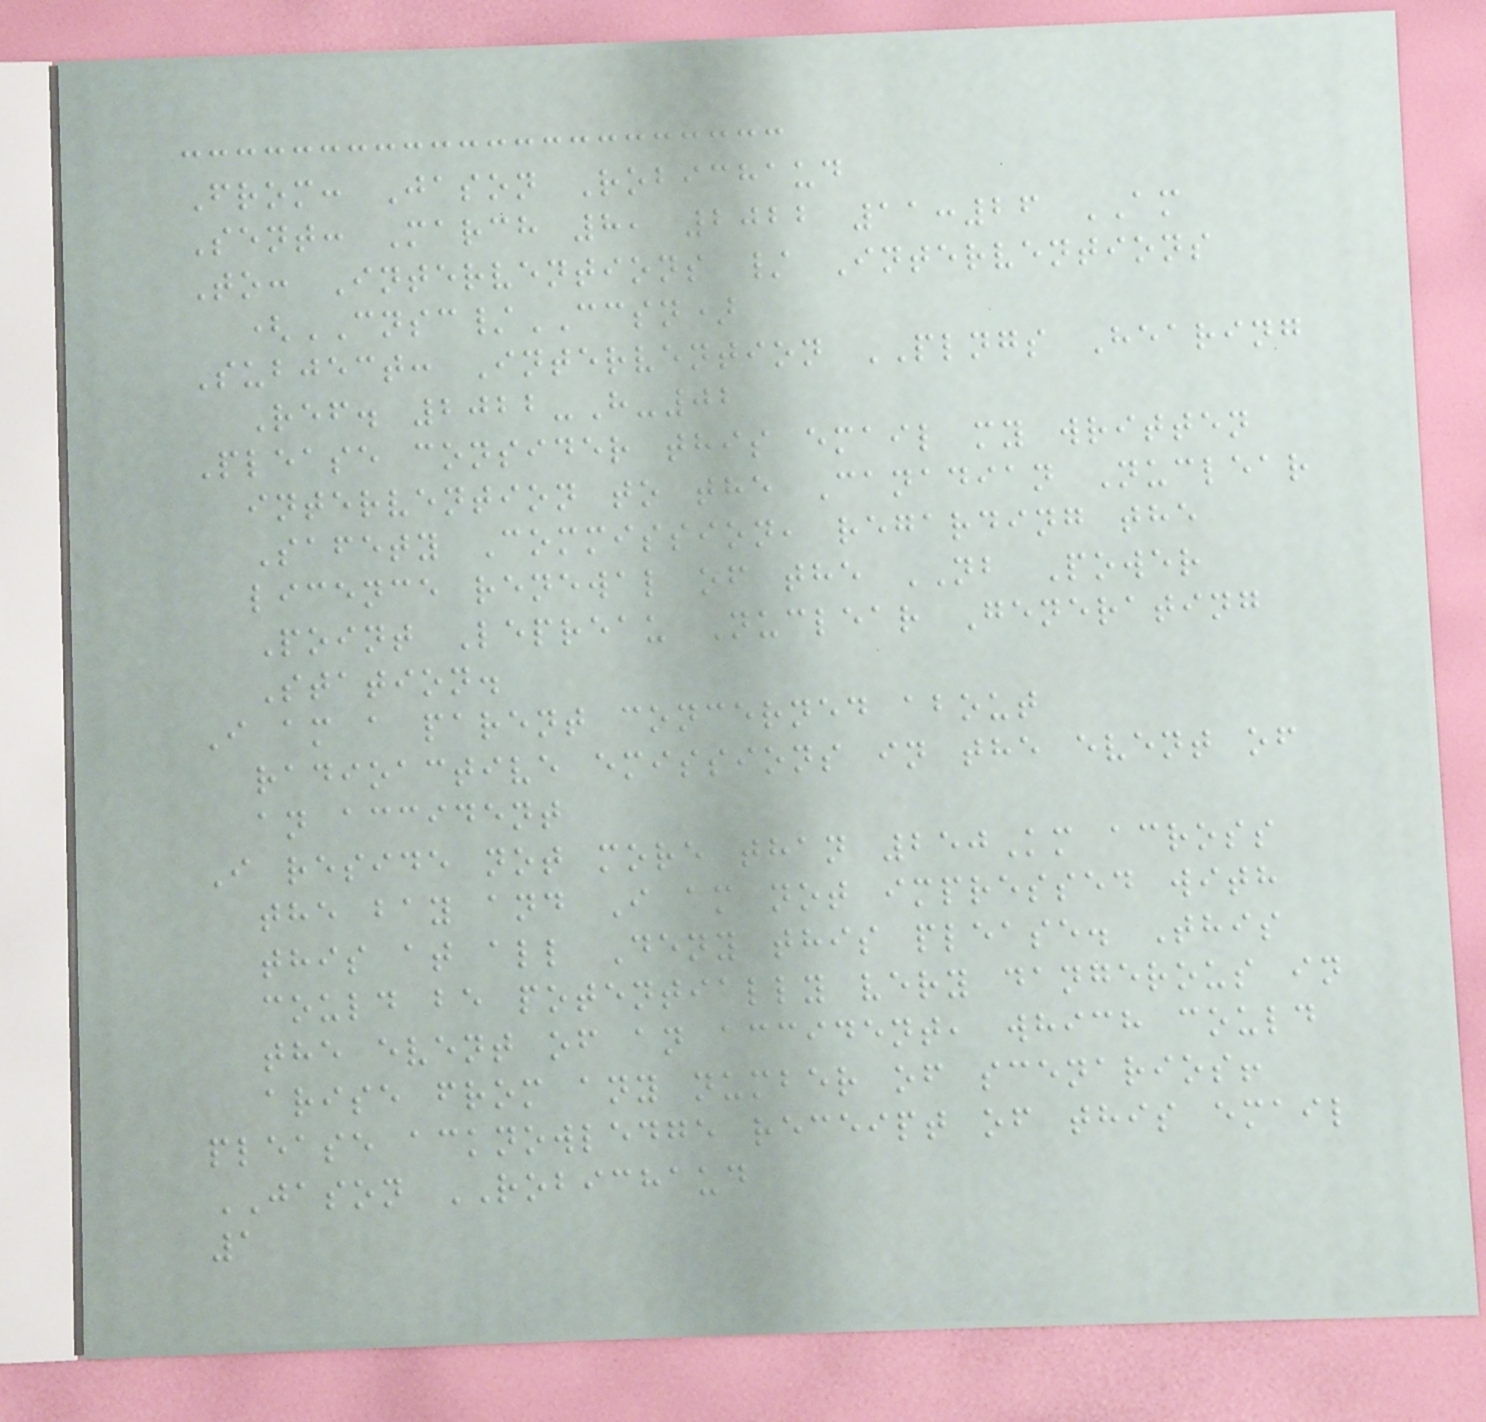From: Jason Robichaud
Sent: March 8, 2022 11:26 AM
To: Interventions / Interventions
(CNSC/CCSN)
Subject: Intervention PLNGS Hearing
Ref. 2022-H-02
Please consider this email my written
intervention to the Canadian Nuclear
Safety Commission, regarding the
licence renewal of the NB Power
Point Lepreau Nuclear Generating
Station.
I am a parent concerned about
radioactive emissions in the event of
an accident
I reside not more than 250Km across
the bay and I am not impressed with
this at all Deny this please. This
could be potentially very dangerous in
the event of an accident, which could
arise from any number of scenarios!
please acknowledge receipt of this email
JASON ROBICHAUD
1
